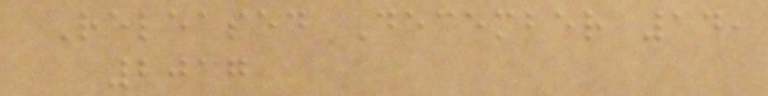Released December 14,
2017
